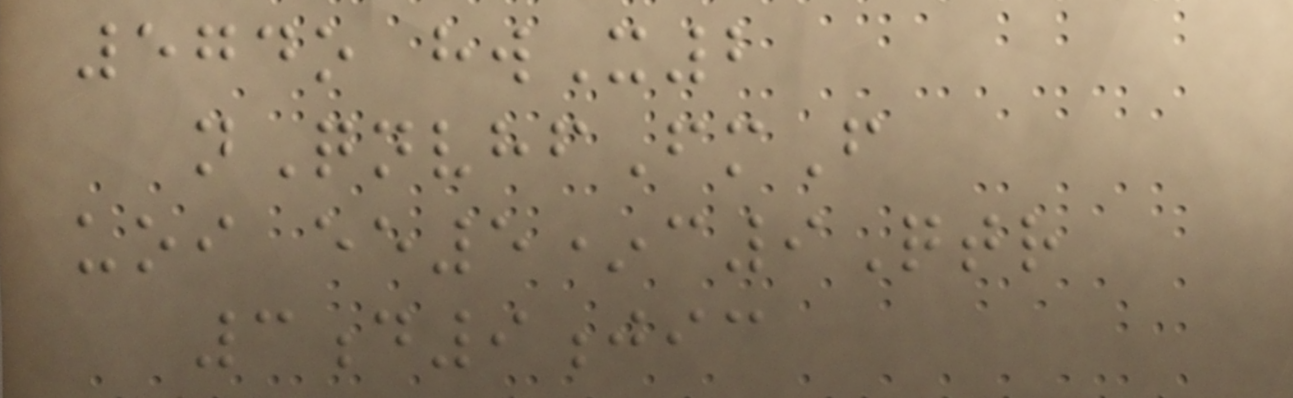574o hwX2
nQnvhfFmF
uoi ee5*c9Qtr
3d9jic
